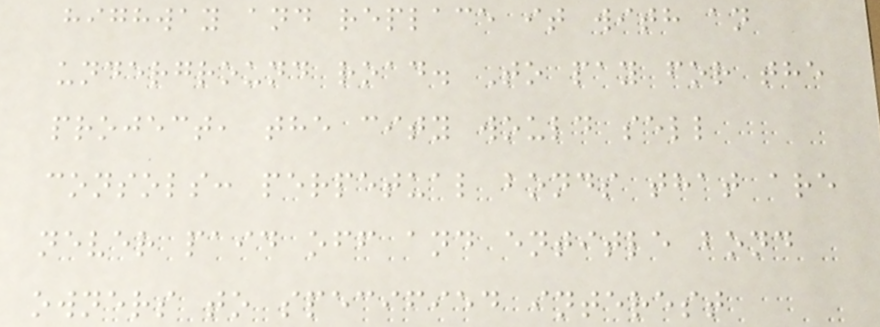highway and replace it with an
underground road. To pay for the
project, the city would sell
consols: perpetual bonds that are
never paid off and entitle bond
owners to specified interest
